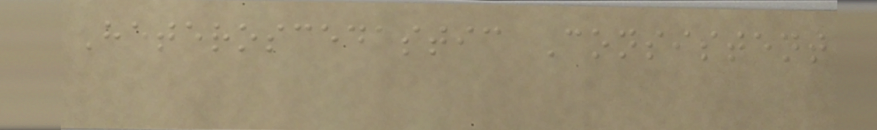Heteroscedastic Consistent
